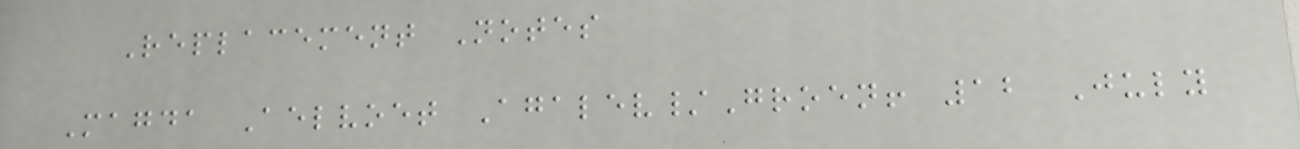Replacement Notes
Magda Aelvoet Agalev/Groen! 12 July
